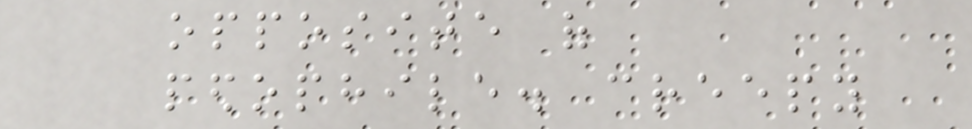opposite of
pedophile. creepy
